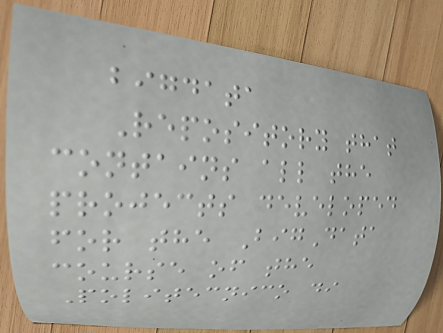bigdata
Repository that
contains all the
projects developed
for the BigData
course of the
Politecnico di
